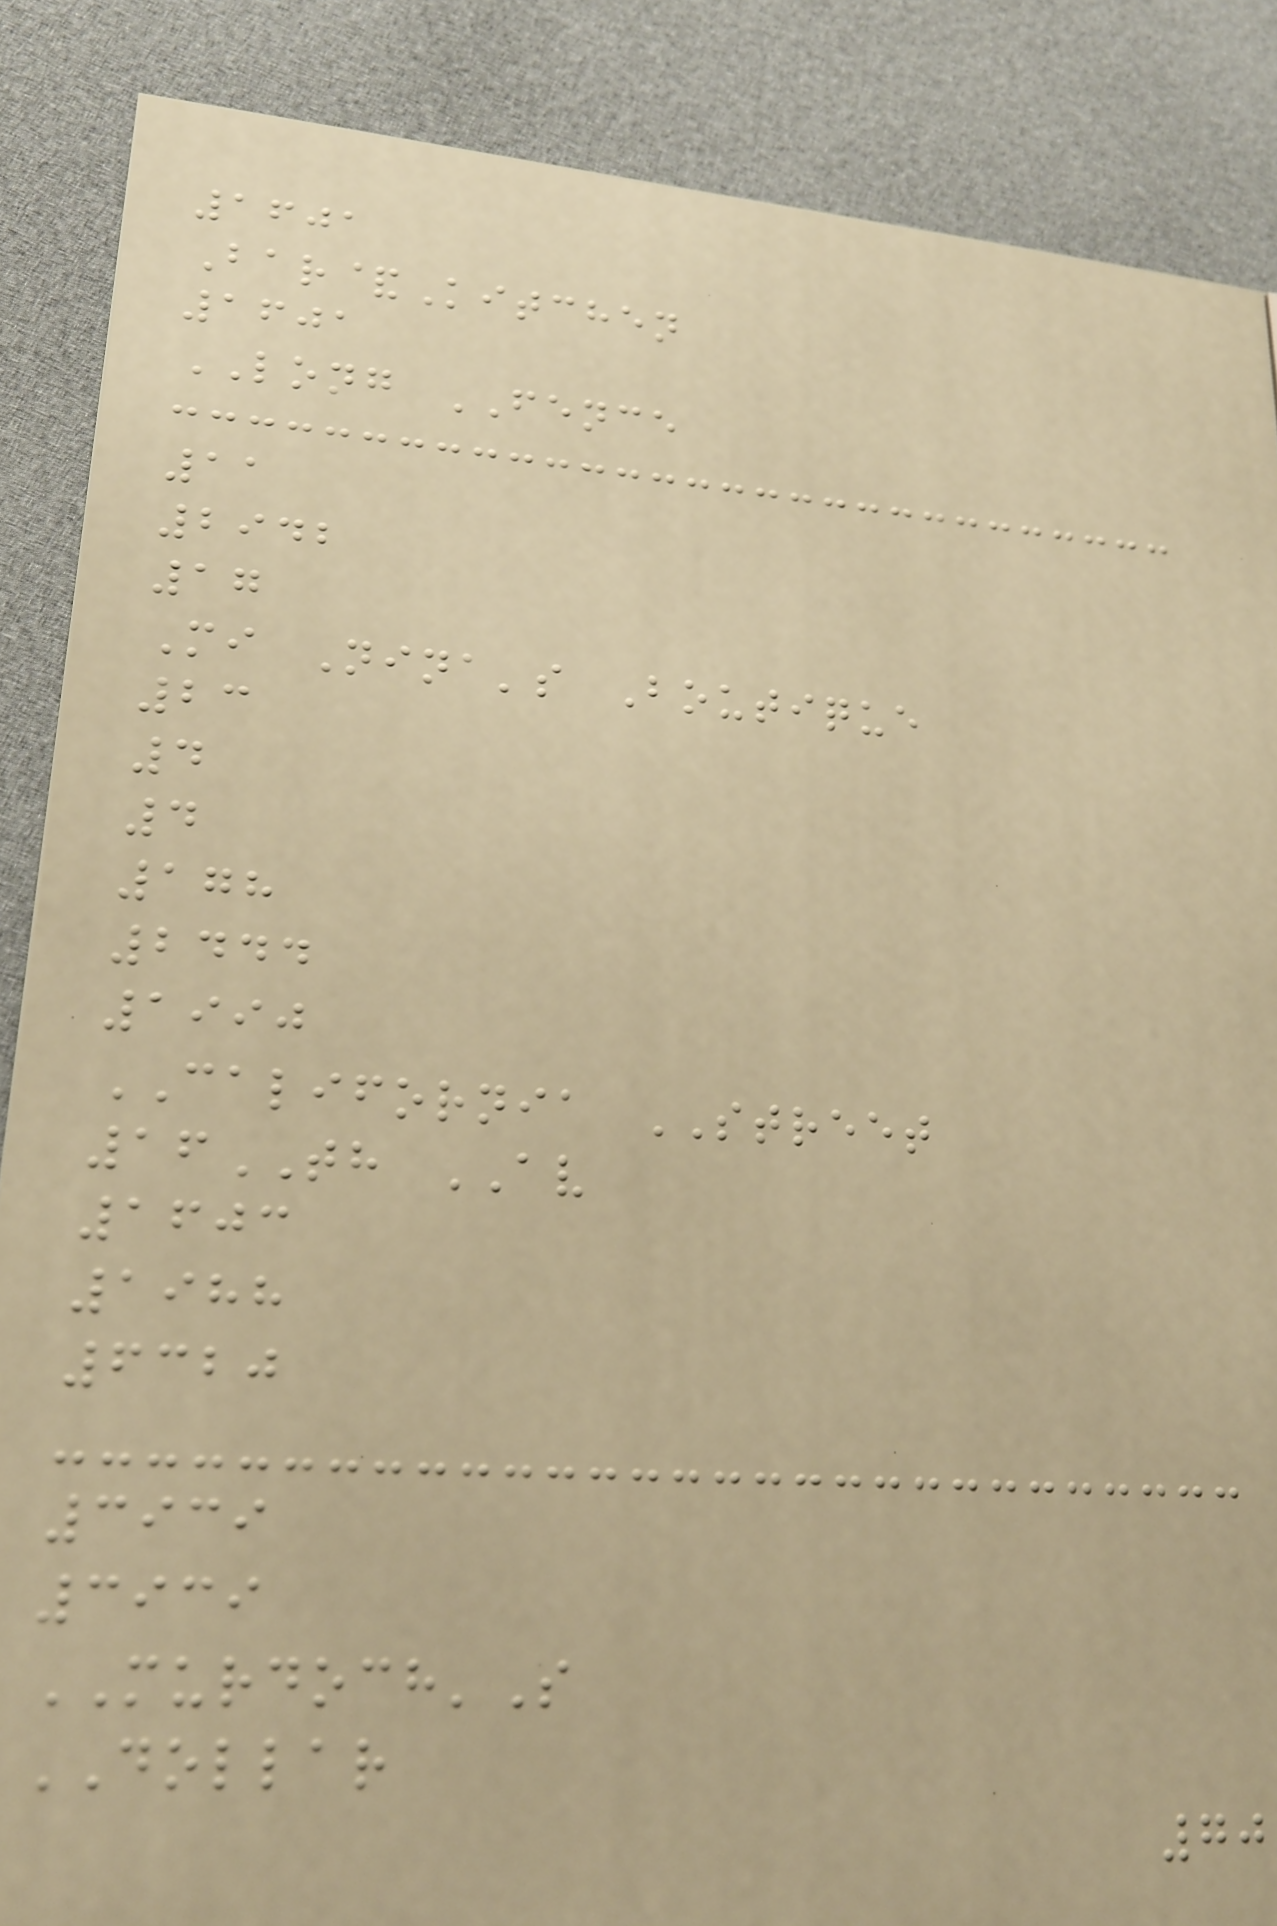1601
Bar&Kitchen
1601
LONG FENCE
11
2942
17
Mi Nina's Boutique
23
4
4
178
2444
1990
CALIFORNIA STREET
16TH AV
1603
1988
6320
3939
3939
MURDOCH'S
DOLLAR
70
